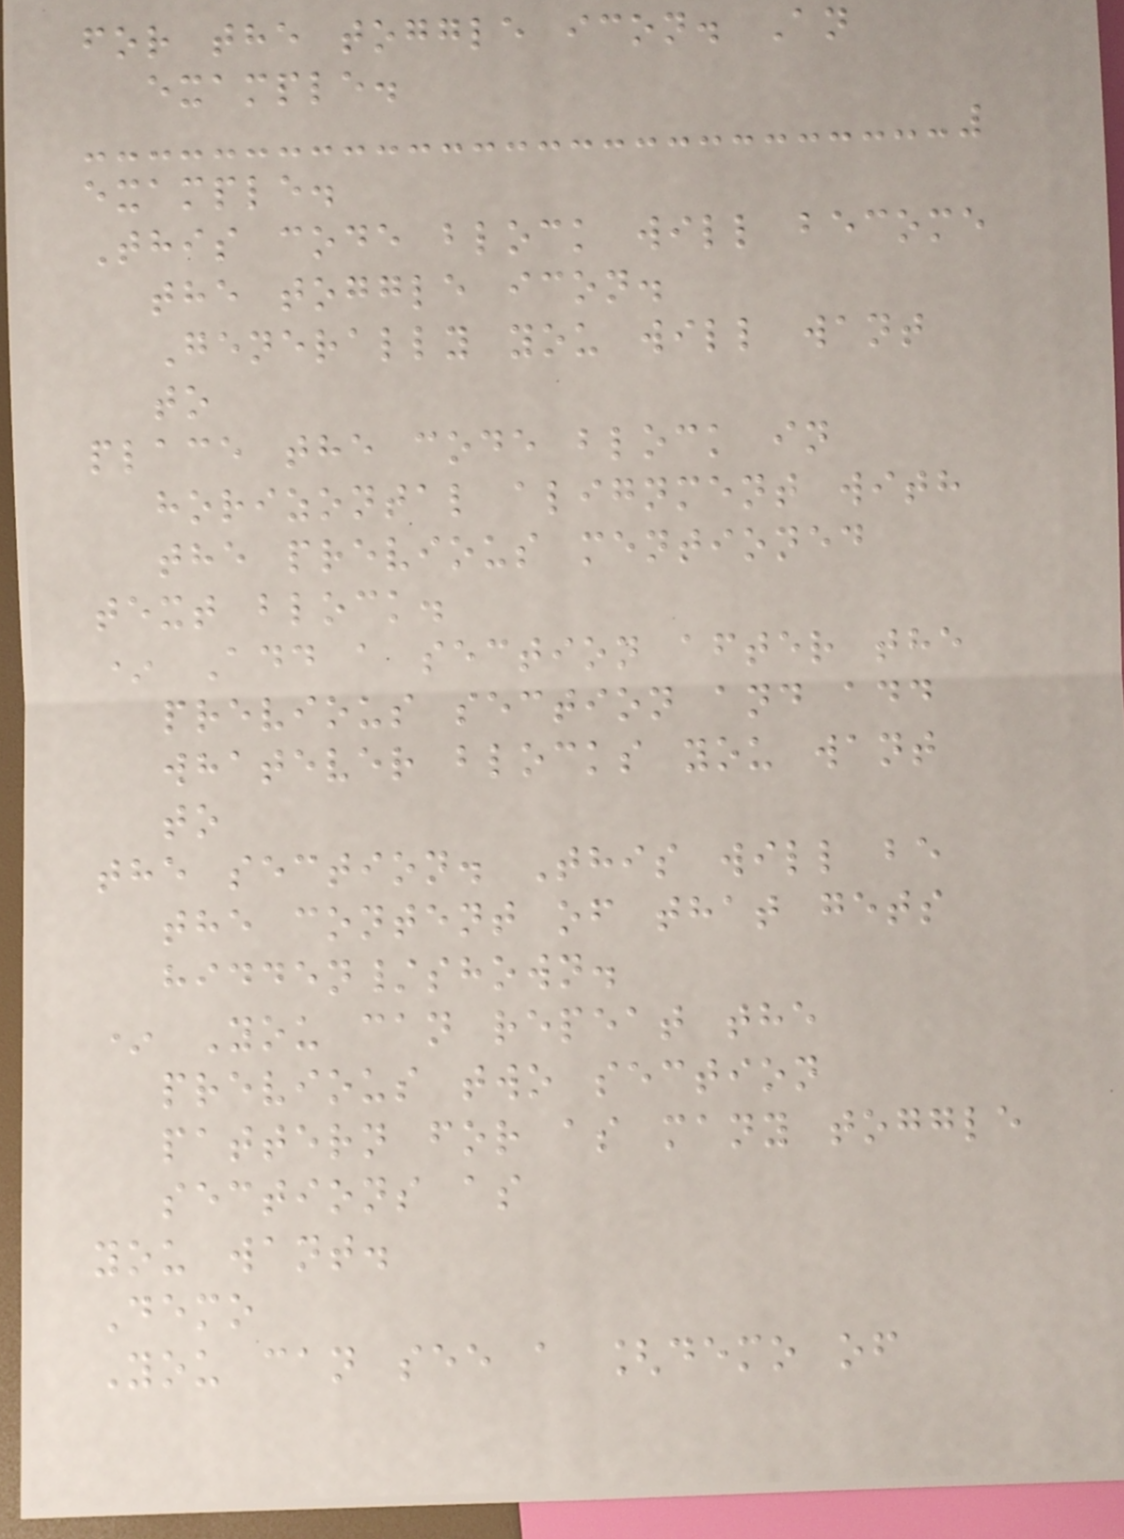for the toggle icon. An
example.
example.
This code block will become
the toggle icon.
Generally you will want
to
place the code block in
horizontal alignment with
the previous mentioned
text block.
* Add a section after the
previous section and add
whatever blocks you want
to
the section. This will be
the content of that gets
hidden/shown.
* You can repeat the
previous two section
pattern for as many toggle
sections as
you want.
Demo
You can see a [demo of
